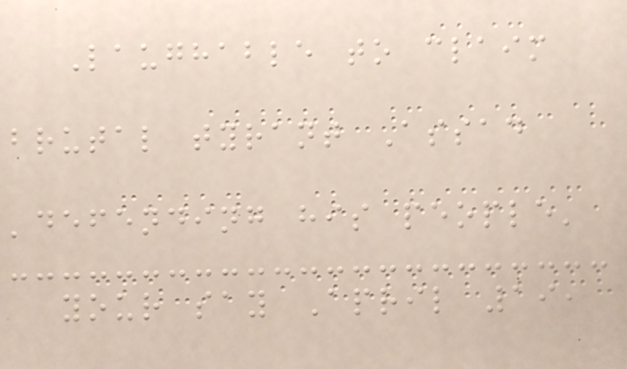Laughable to claim
brutal tyrant Assad
'defending his people'
your say April 19,
